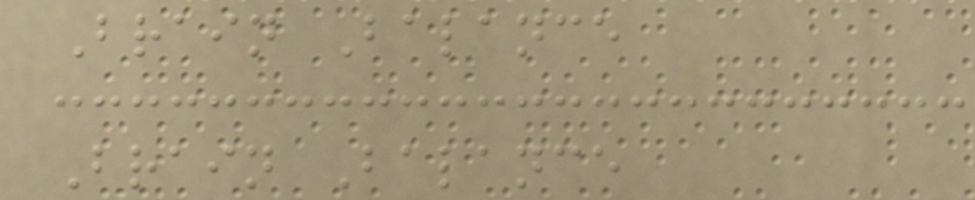Brain Balance
Brain Balance
